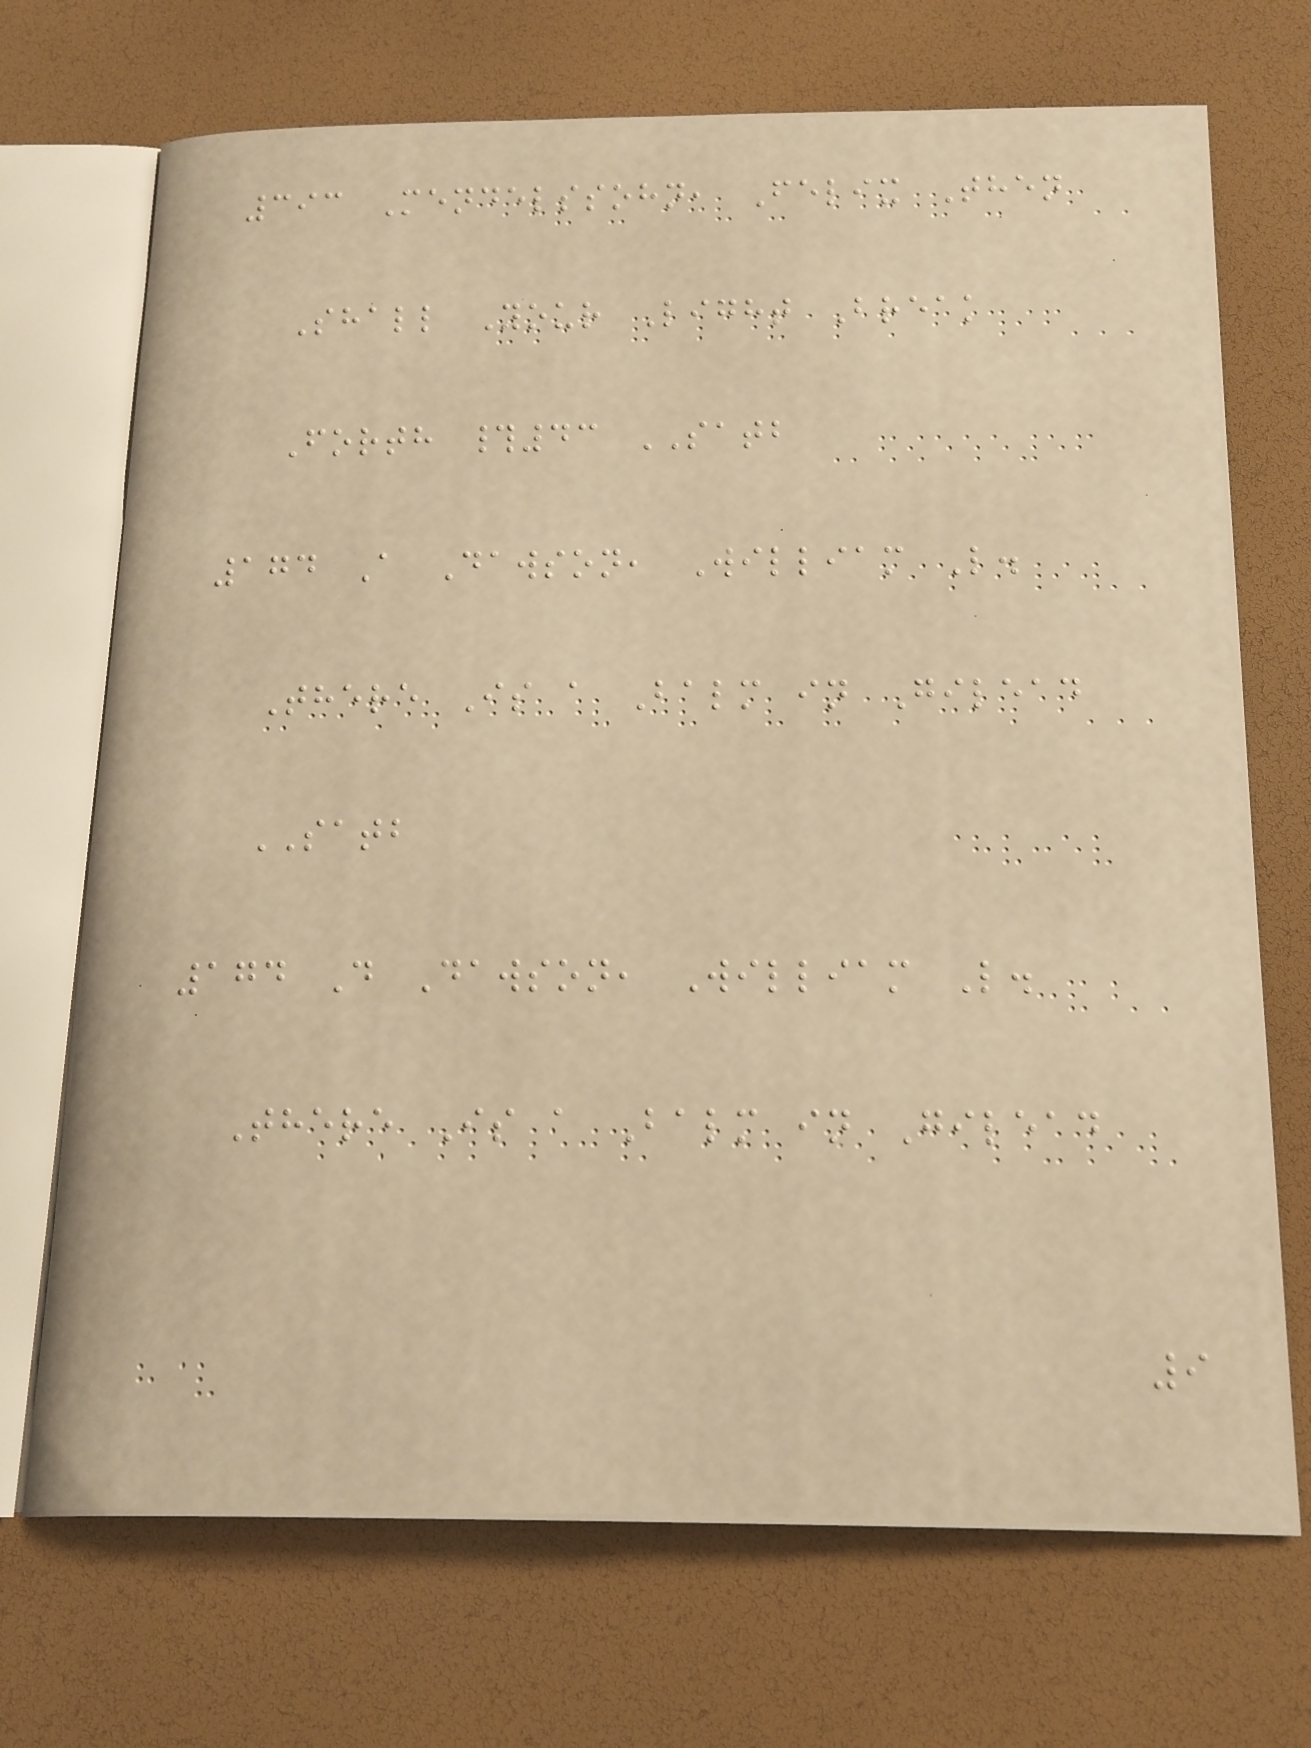393 Mendelssohn, Felix Then
Shall Your Light Break
Forth #43 SATB
174 A Dawson, William L.
There Is a Balm in Gilead
SATB
174 D Dawson, William L.
There Is a Balm in Gilead
9
